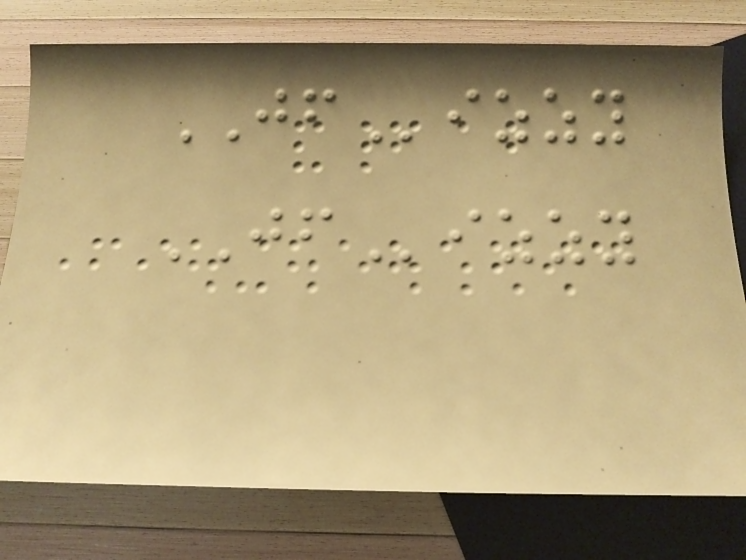JFizzy
JFizzy
